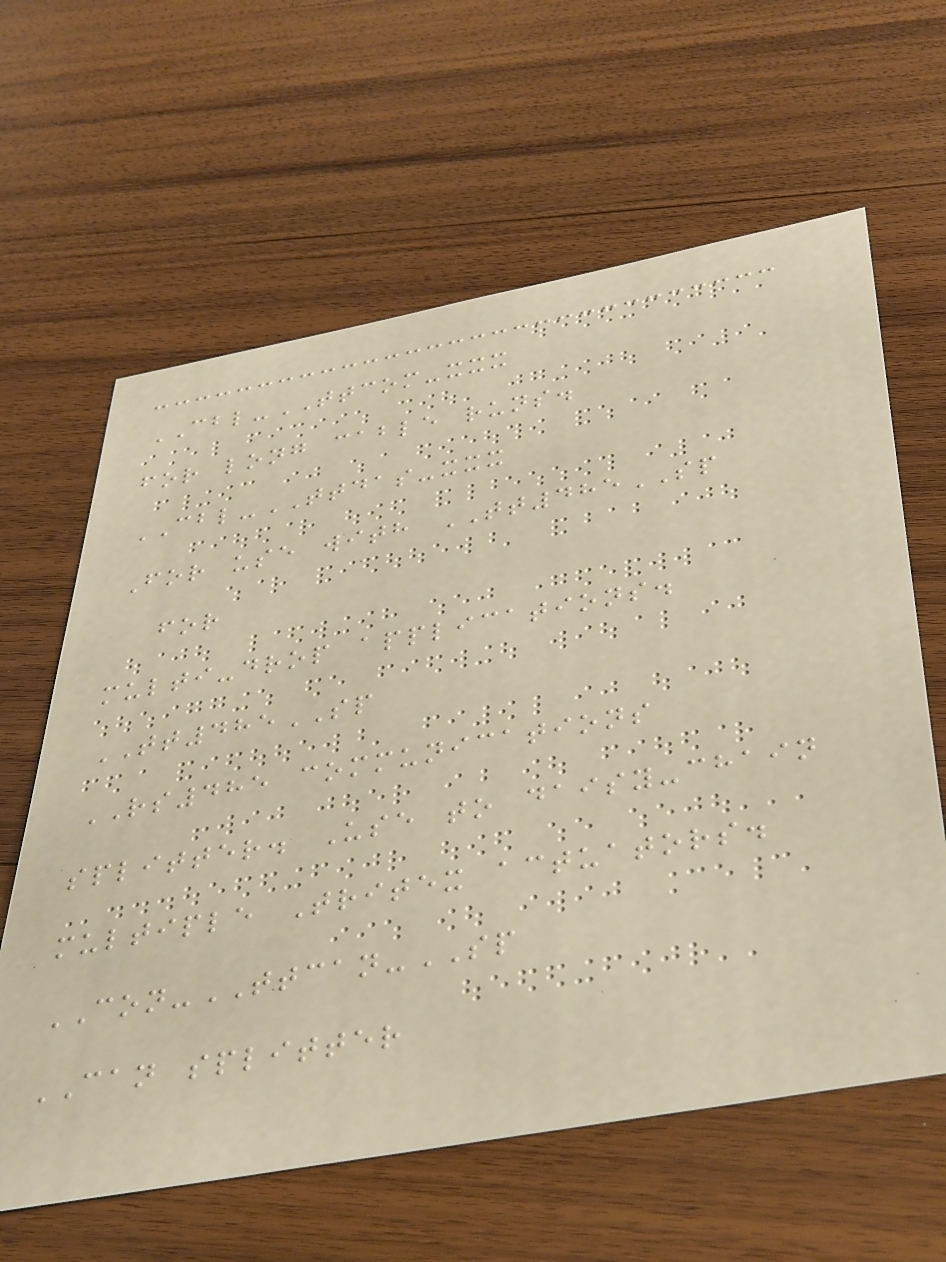CBL-TTCOM-xxx
for long cable runs.
CBL-TTDAS-xxx
For use with TT485SP
for
multi-drop applications.
TT485SP
RS485 communications
splitter. Use to daisy-chain
multiple Tritex actuators.
CON-TTCAN-SP
CAN splitter
